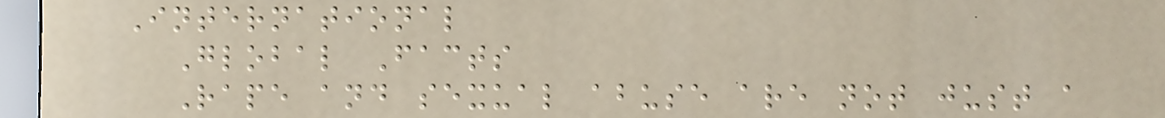International
Global Facts
Rape and sexual abuse are not just a
